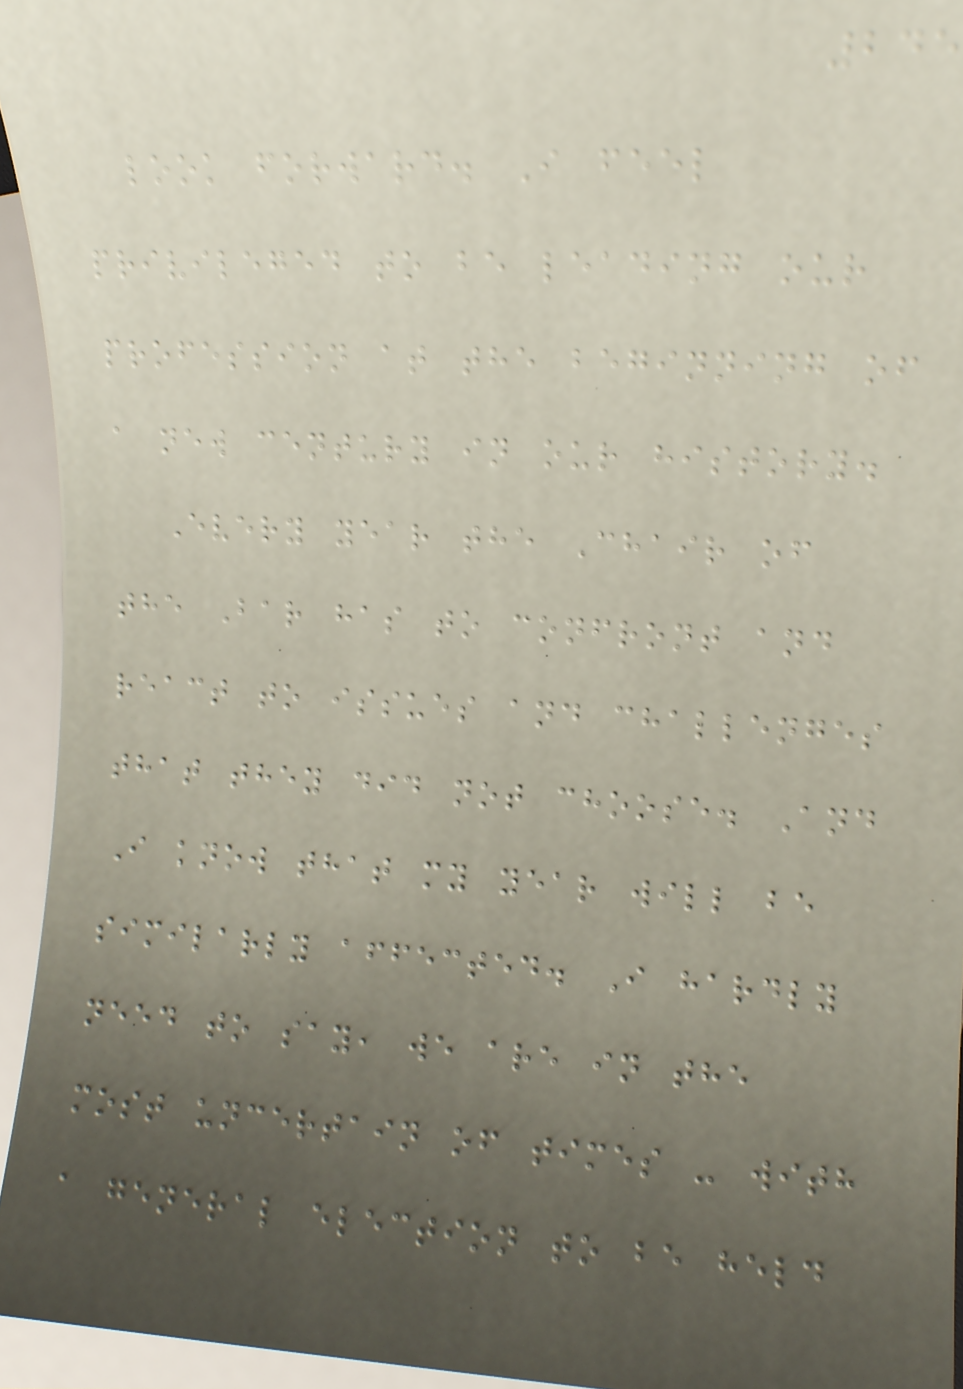245
look forward. I feel
privileged to be leading our
profession at the beginning of
a new century in our history.
Every year the Chair of
the Bar has to confront and
react to issues and challenges
that they did not choose. And
I know that my year will be
similarly affected. I hardly
need to say, we are in the
most uncertain of times - with
a general election to be held
